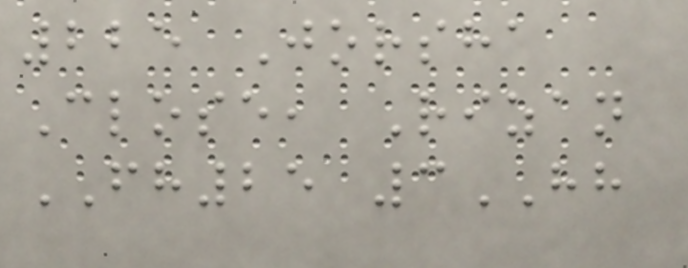225 Jorsha
Close, Rizan
FH25 3HH
